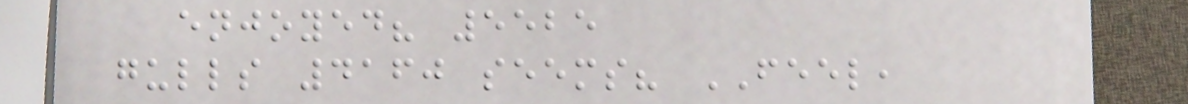enjoyed? 5525
gulls 4160 seems? FEEL,
